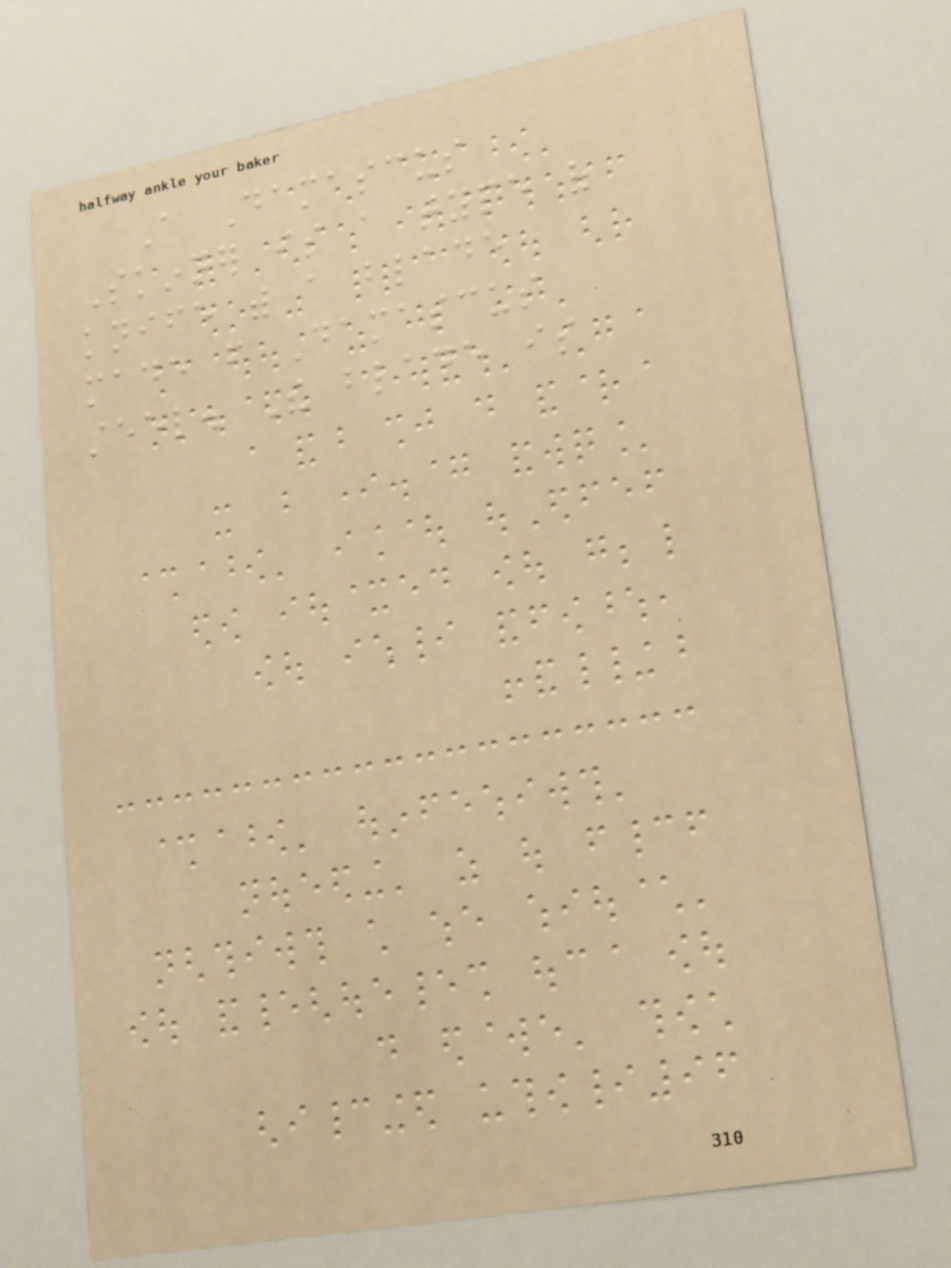A Damascus
Skinner is a type of
knife with a blade
made from Damascus
steel. The blade is
